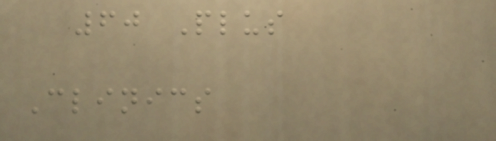60 Plus
Clinics
